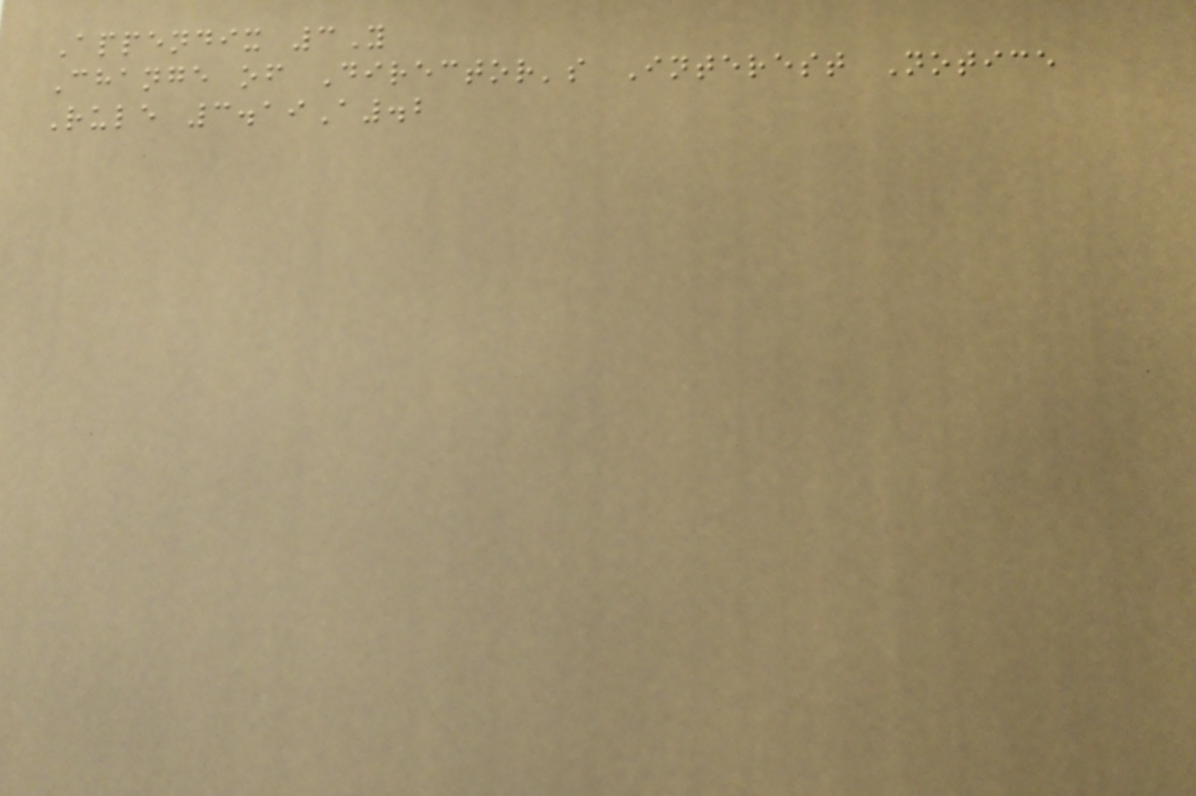Appendix 3Y
Change of Director's Interest Notice
Rule 3.19A.2
